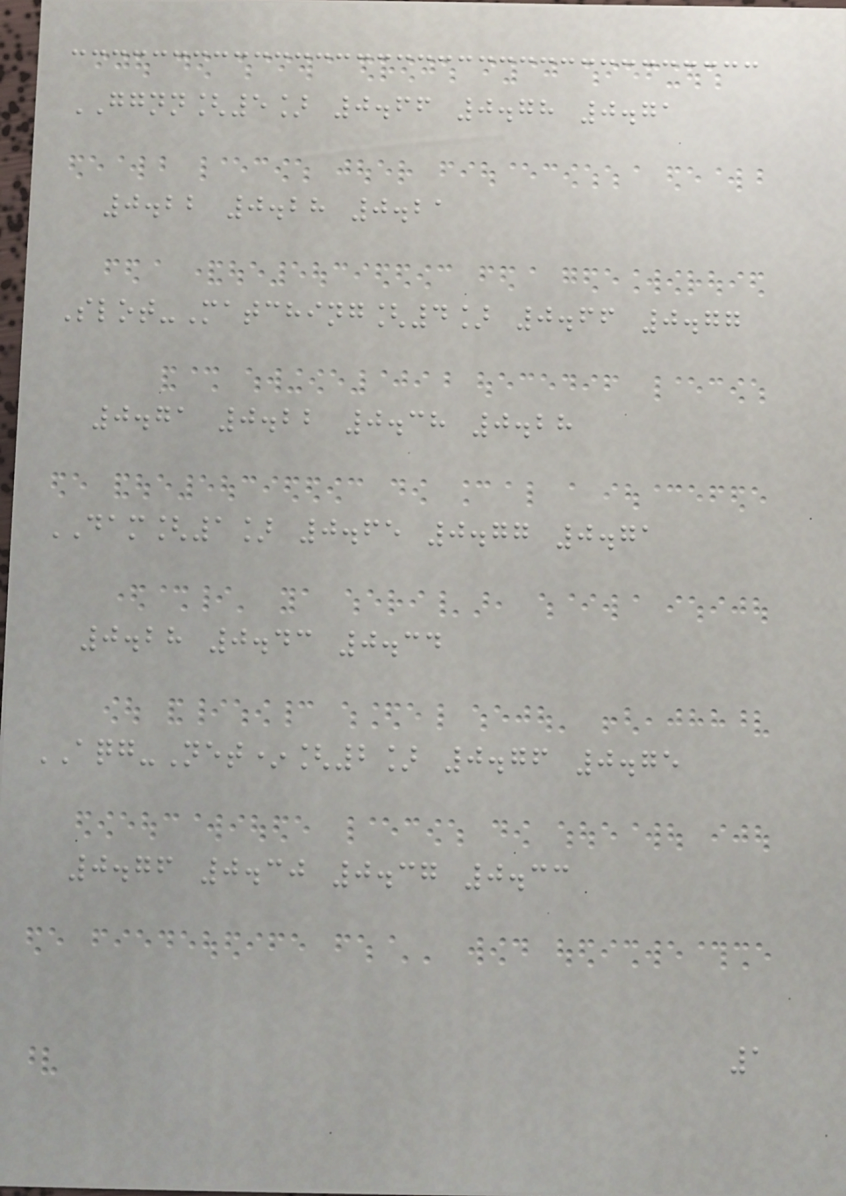GGNN[5] 0.66 0.78 0.71
0.22 0.28 0.21
Slot-Matching[4] 0.66 0.77
0.71 0.22 0.38 0.28
DAM[1] 0.65 0.77 0.71
0.28 0.43 0.34
AQG-Net*[2] 0.76 0.75
0.76 0.30 0.37 0.33
1
